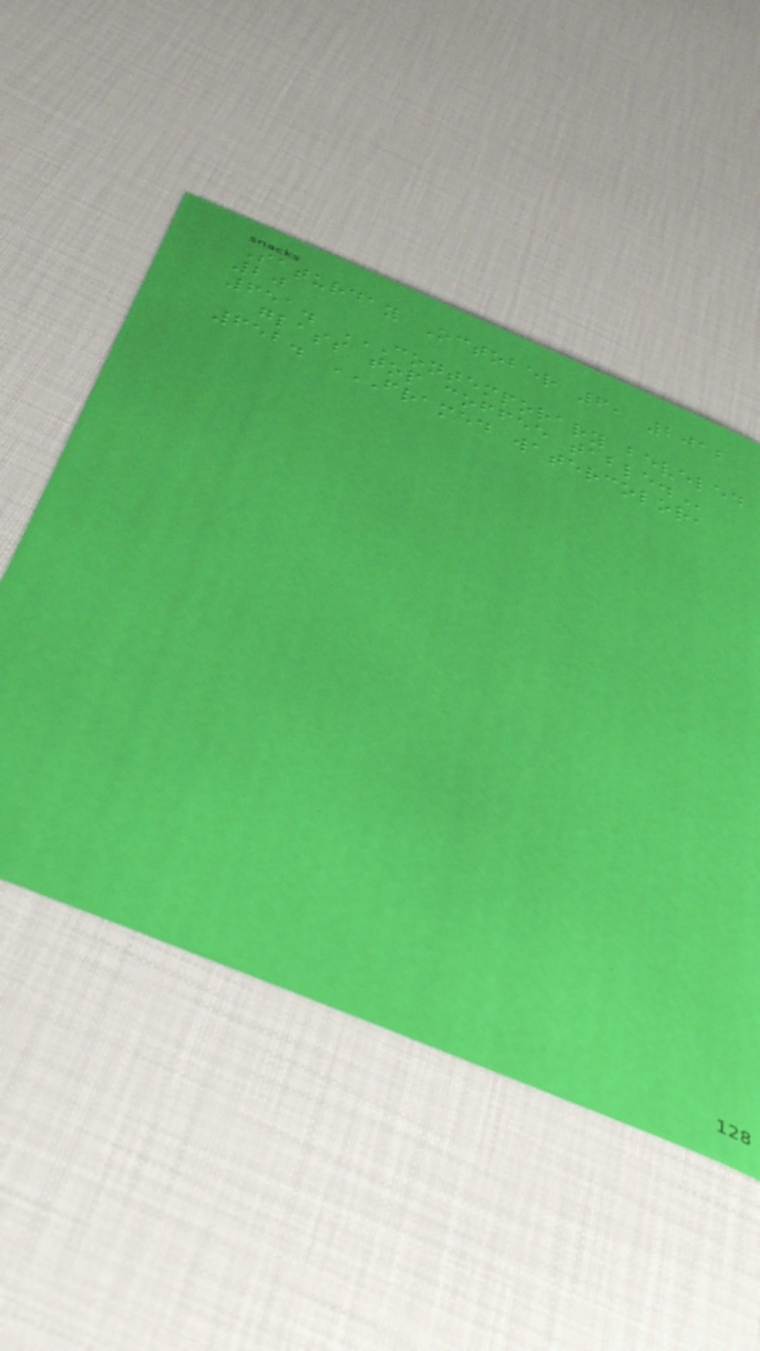Saturday October 6, 2012
20
651. CONTEMPORARY BEVELED
GLASS TOP COFFEE TABLE.
652. FRAMED WATERCOLOR,
